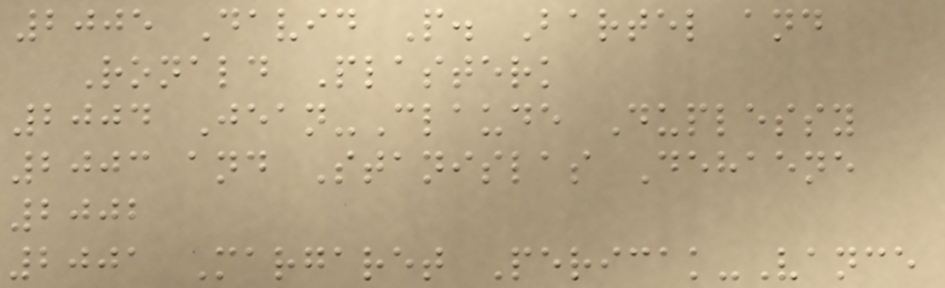2005 David P. Bartel and
Ronald Plasterk
2004 Jean-Claude Duplessy
2003 and Stanislas Dehaene
2002
2001 Margaret Pericak-Vance
